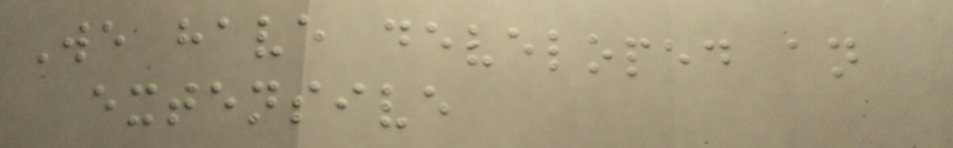We have developed an
extensive
